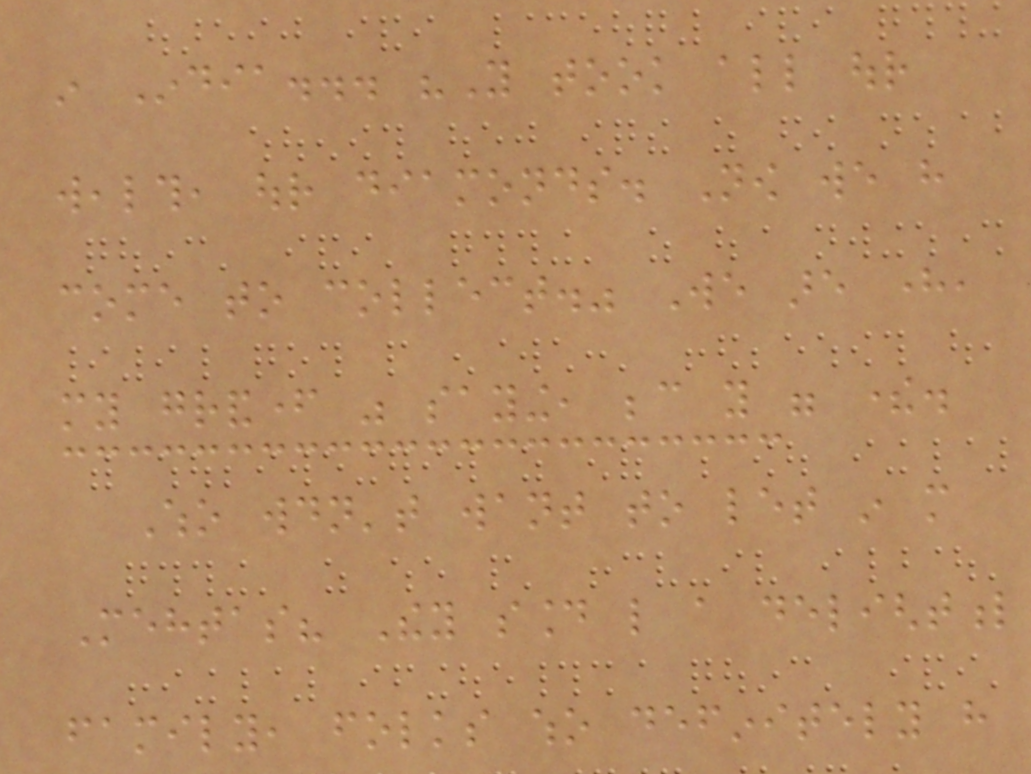in India... "You took all our
wealth, our diamonds. Now we have
come to collect." We are here,
my grandfather was saying, because you were there.
Who wouldn't want to let in more
Mehtas? They sound like a delightful
family, folks who definitely have
